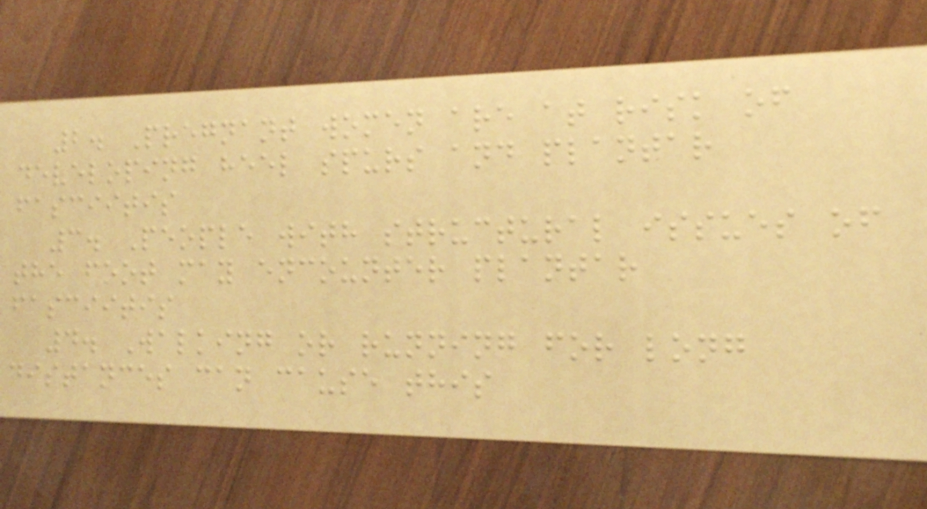2. Pregnant women are at risk of
developing heel spurs and plantar
fasciitis
3. People with structural issues of
the foot may encounter plantar
fasciitis
4. Walking or running for long
distances can cause this
